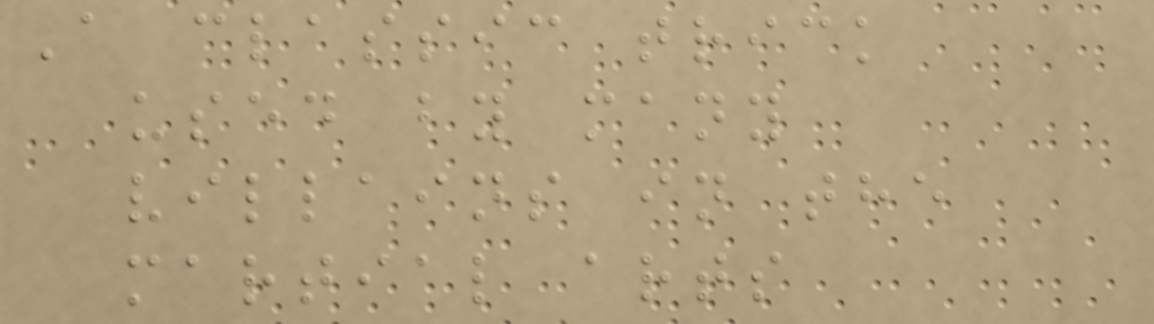A classic trick
used by many
villains in the
martial arts
